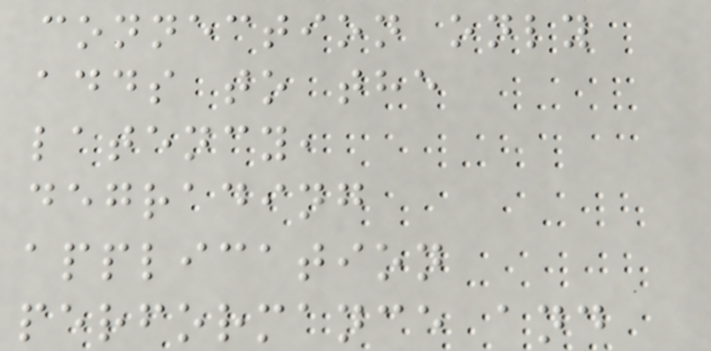connection only
adds to the
latency,
degrading
application
performance and
